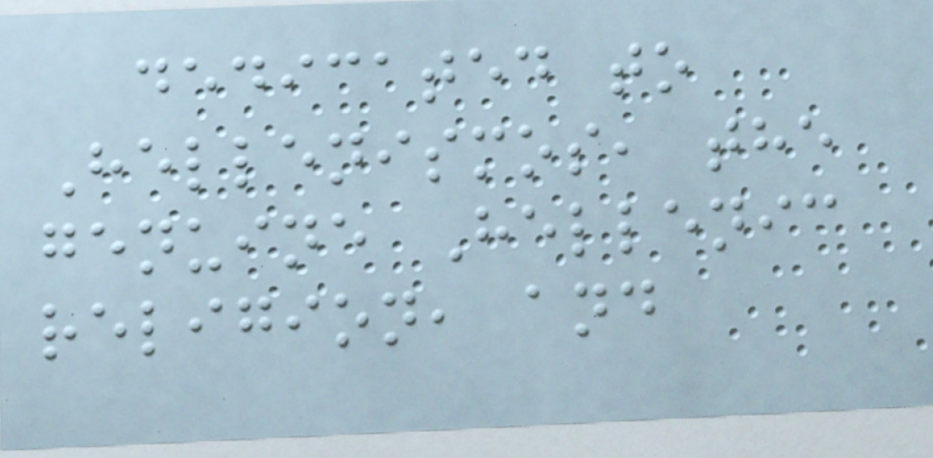dedicated to
Hellenismos, the
genuine Hellenic
religion, and
